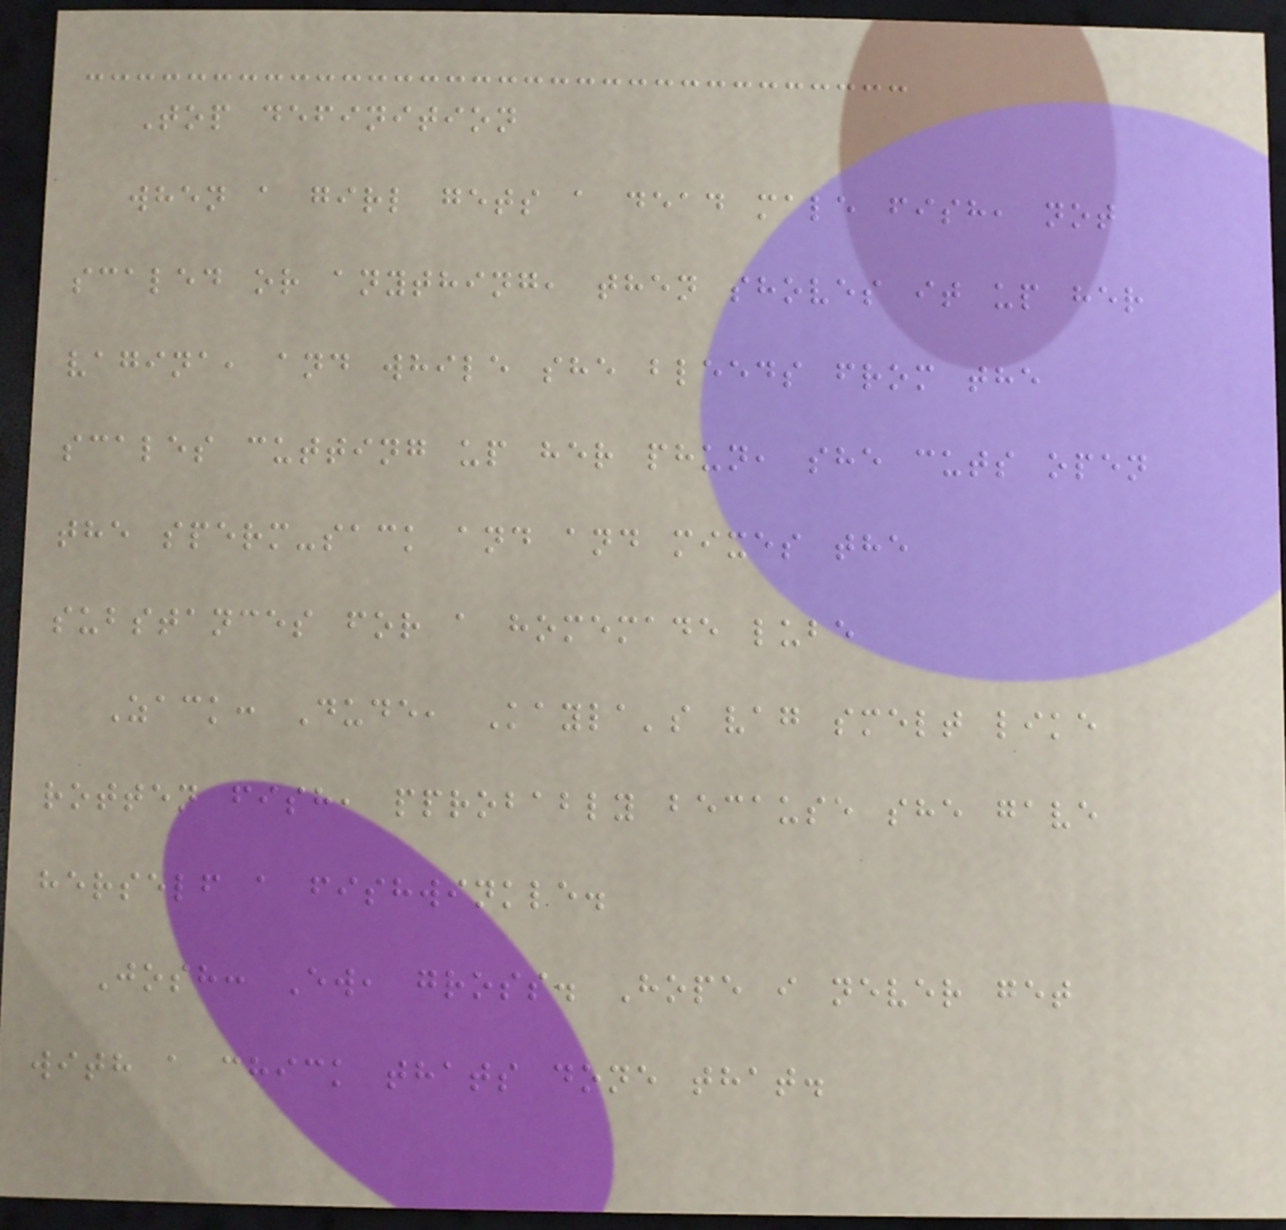Top definition
when a girl gets a dead male fish, not
scaled or anything, then shoves it up her
vagina, and while she bleeds from the
scales cutting up her phun, she cuts open
the sperm-sack and and mixes the
substances for a homemade lube
Zack: Dude, Kayla's vag smelt like
rotten fish, pprobably because she gave
herself a fishwinkle.
Josh: Ew, gross. Hope i never get
with a chick thats done that.
